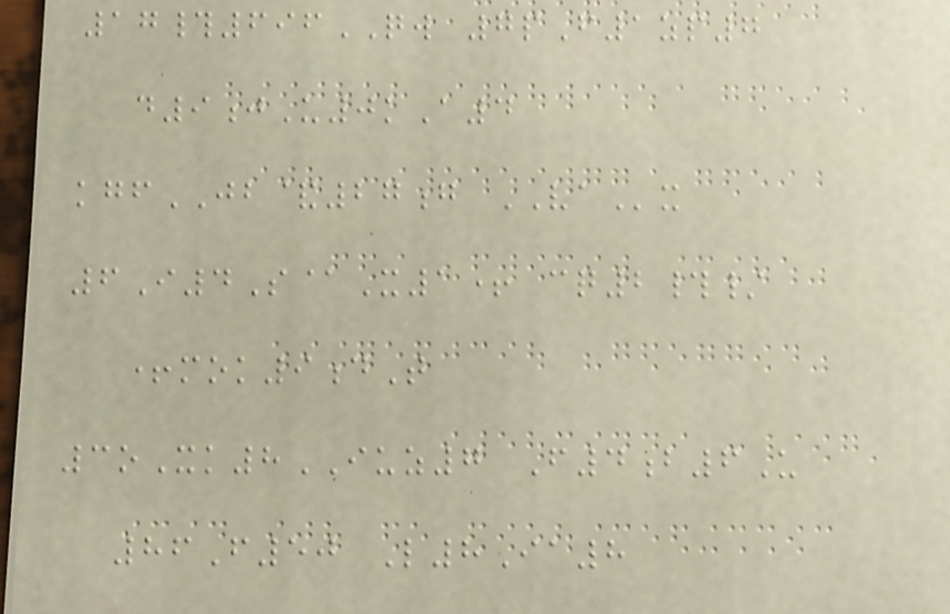17#696QW 7pF1zp7
d9jU0kA4
kgfJB&27g VAx
6I4S@X1+ cq2#/
+mok9dT
3oXk8IUZ7 F4b6U
86F50 L8Ia8
